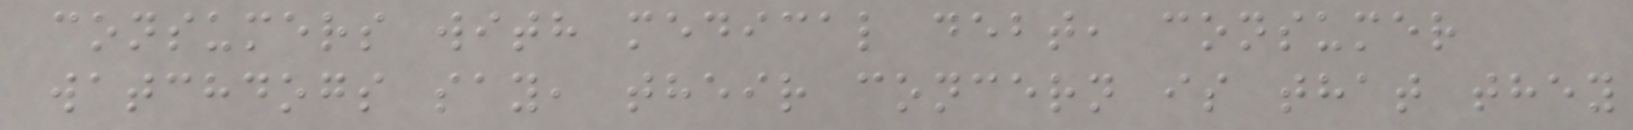consumers with medical debt, consumer
watchdogs say, their concern is that they
